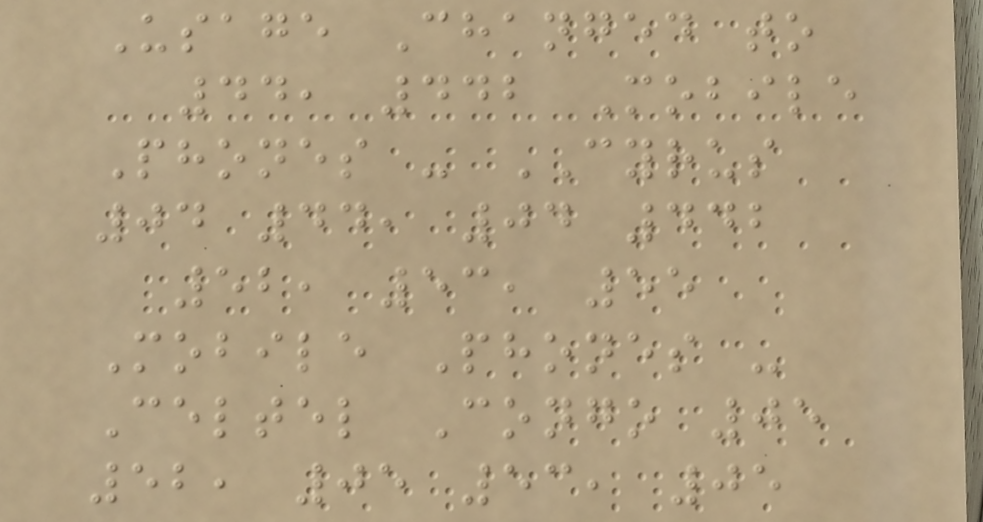Usage Changed to
44, 442 Mobile
Phones - CYRUS
04 44, 04 442
52, 53, 55
Mobile Phones -
Celtel Congo 05
52, 05 53, 05
